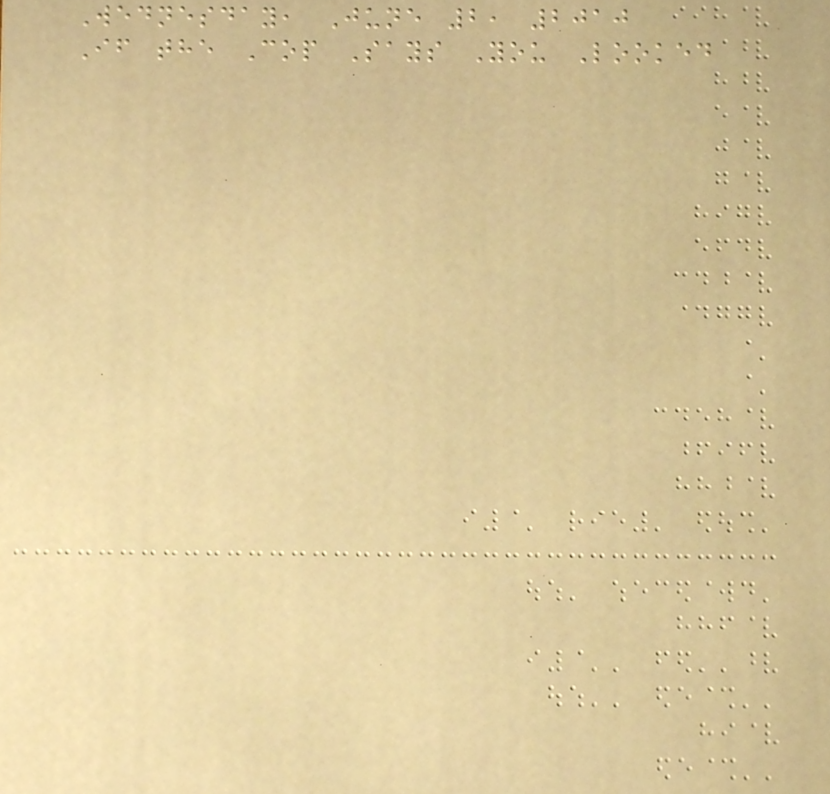Wednesday, June 2, 2010
If the Cop Says You Looked
